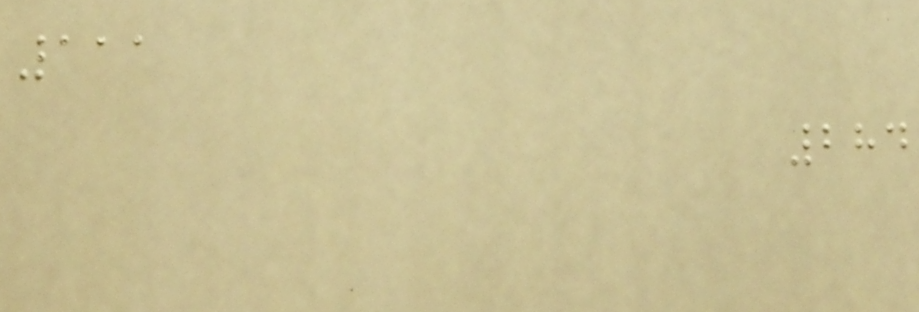111
284
